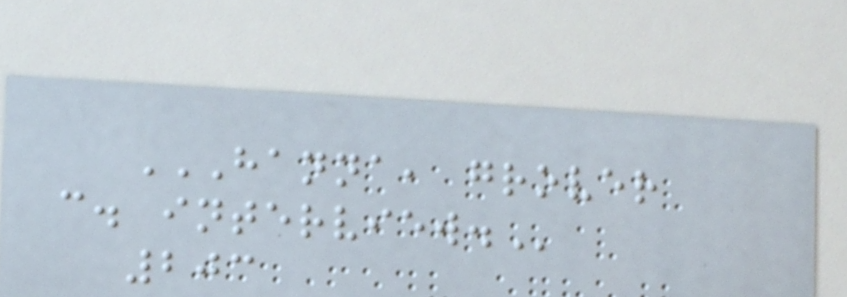HANNA, GROVER
C. INTERVIEW.
203
